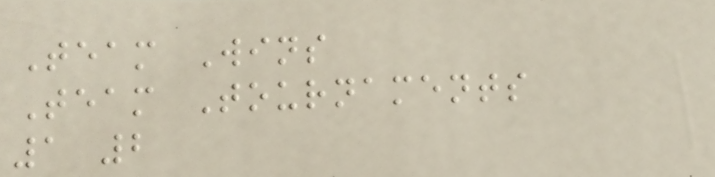Team Wins
Team Tournaments
1 2
